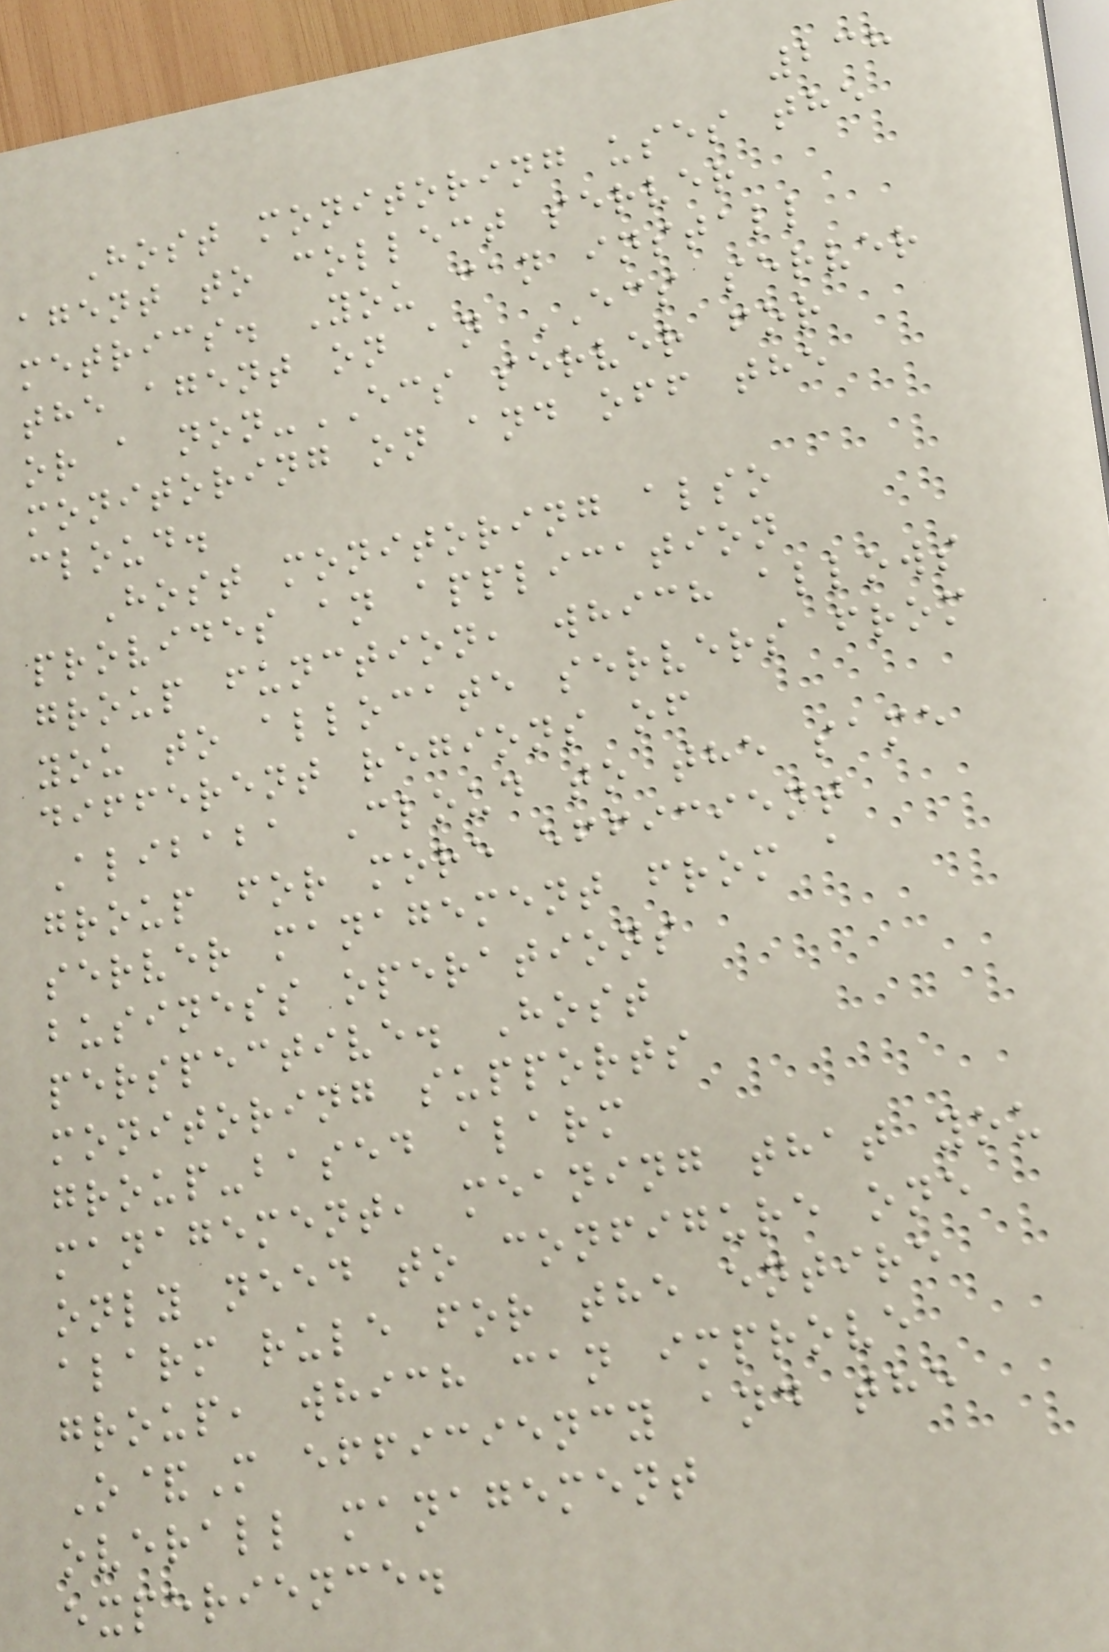238
Host monitoring uses the
agent to collect server
metrics. You can install
the agent on an ECS server
or a non-ECS server for
monitoring on and off the
cloud.
Host monitoring also
provides an application
group function, which allows
you to allocate servers from
different regions of
Alibaba Cloud to the same
group for more efficient
server management from a
business operations
perspective. Host
monitoring supports
group-based alarm
management, meaning that you
only need to configure one
alarm rule for the entire
group, which can improve
O&M efficiency and the
overall management
experience.
